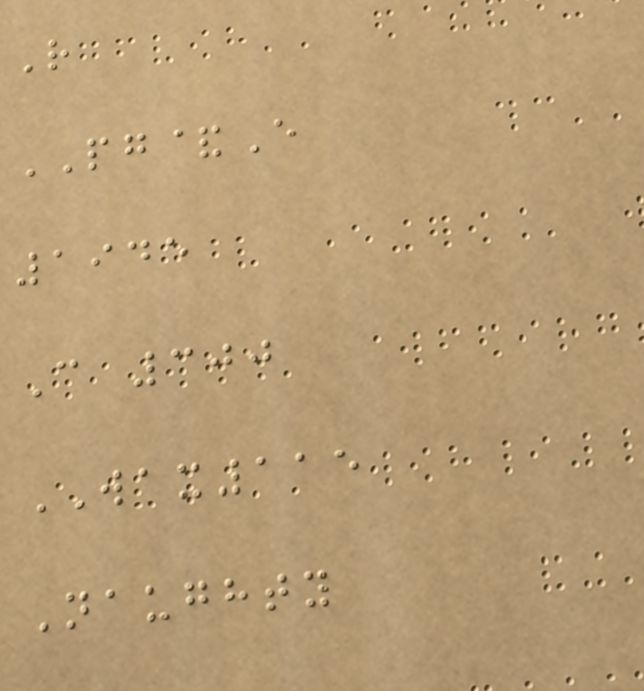R
PG&E
1945
C 300
WAX115
Naughty
